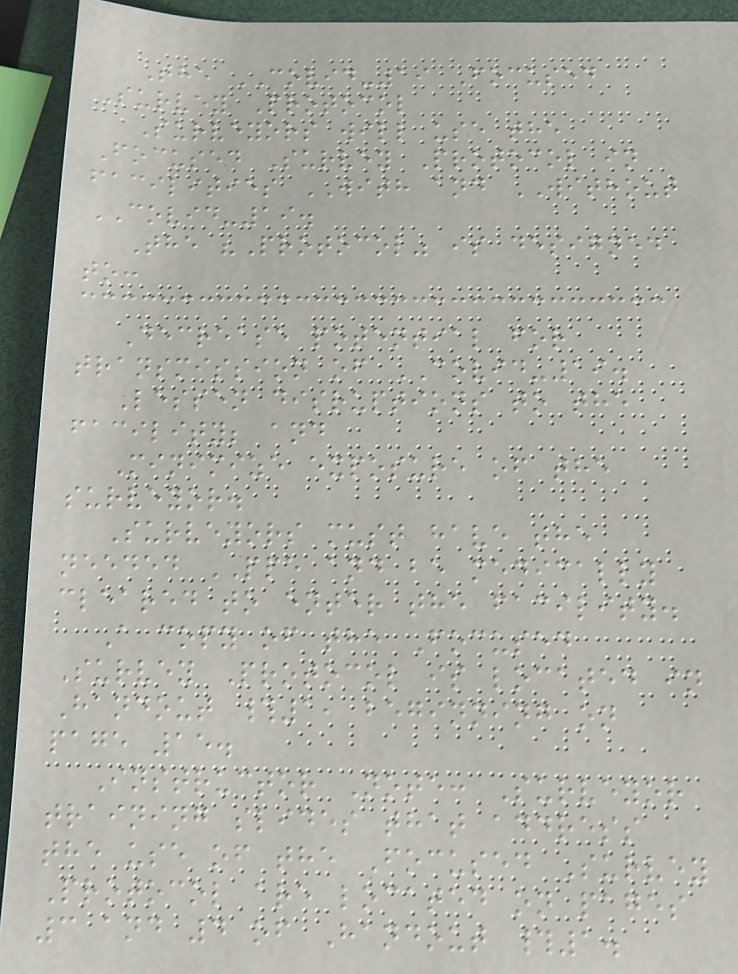The COVID-19 Focused
Survey Protocol
Surveyors will use the
Focused Survey Protocol in
facilities WITH and WITHOUT
COVID-19.
The "Protocol" is designed
to:
Decrease potential for
transmission of COVID-19.
Lessen disruptions to the
facility; and
Minimize exposure of the
surveyor.
Surveyors must have the
needed PPE and be medically
cleared to enter the facility.
A copy of the Focused
Survey Protocol is located in
Handout #1, beginning on
page 15.
Instructor Note: Surveyor
training slides that address
the use of the Focused Survey
Protocol are located on pages
3 and 4 of Handout #1.
